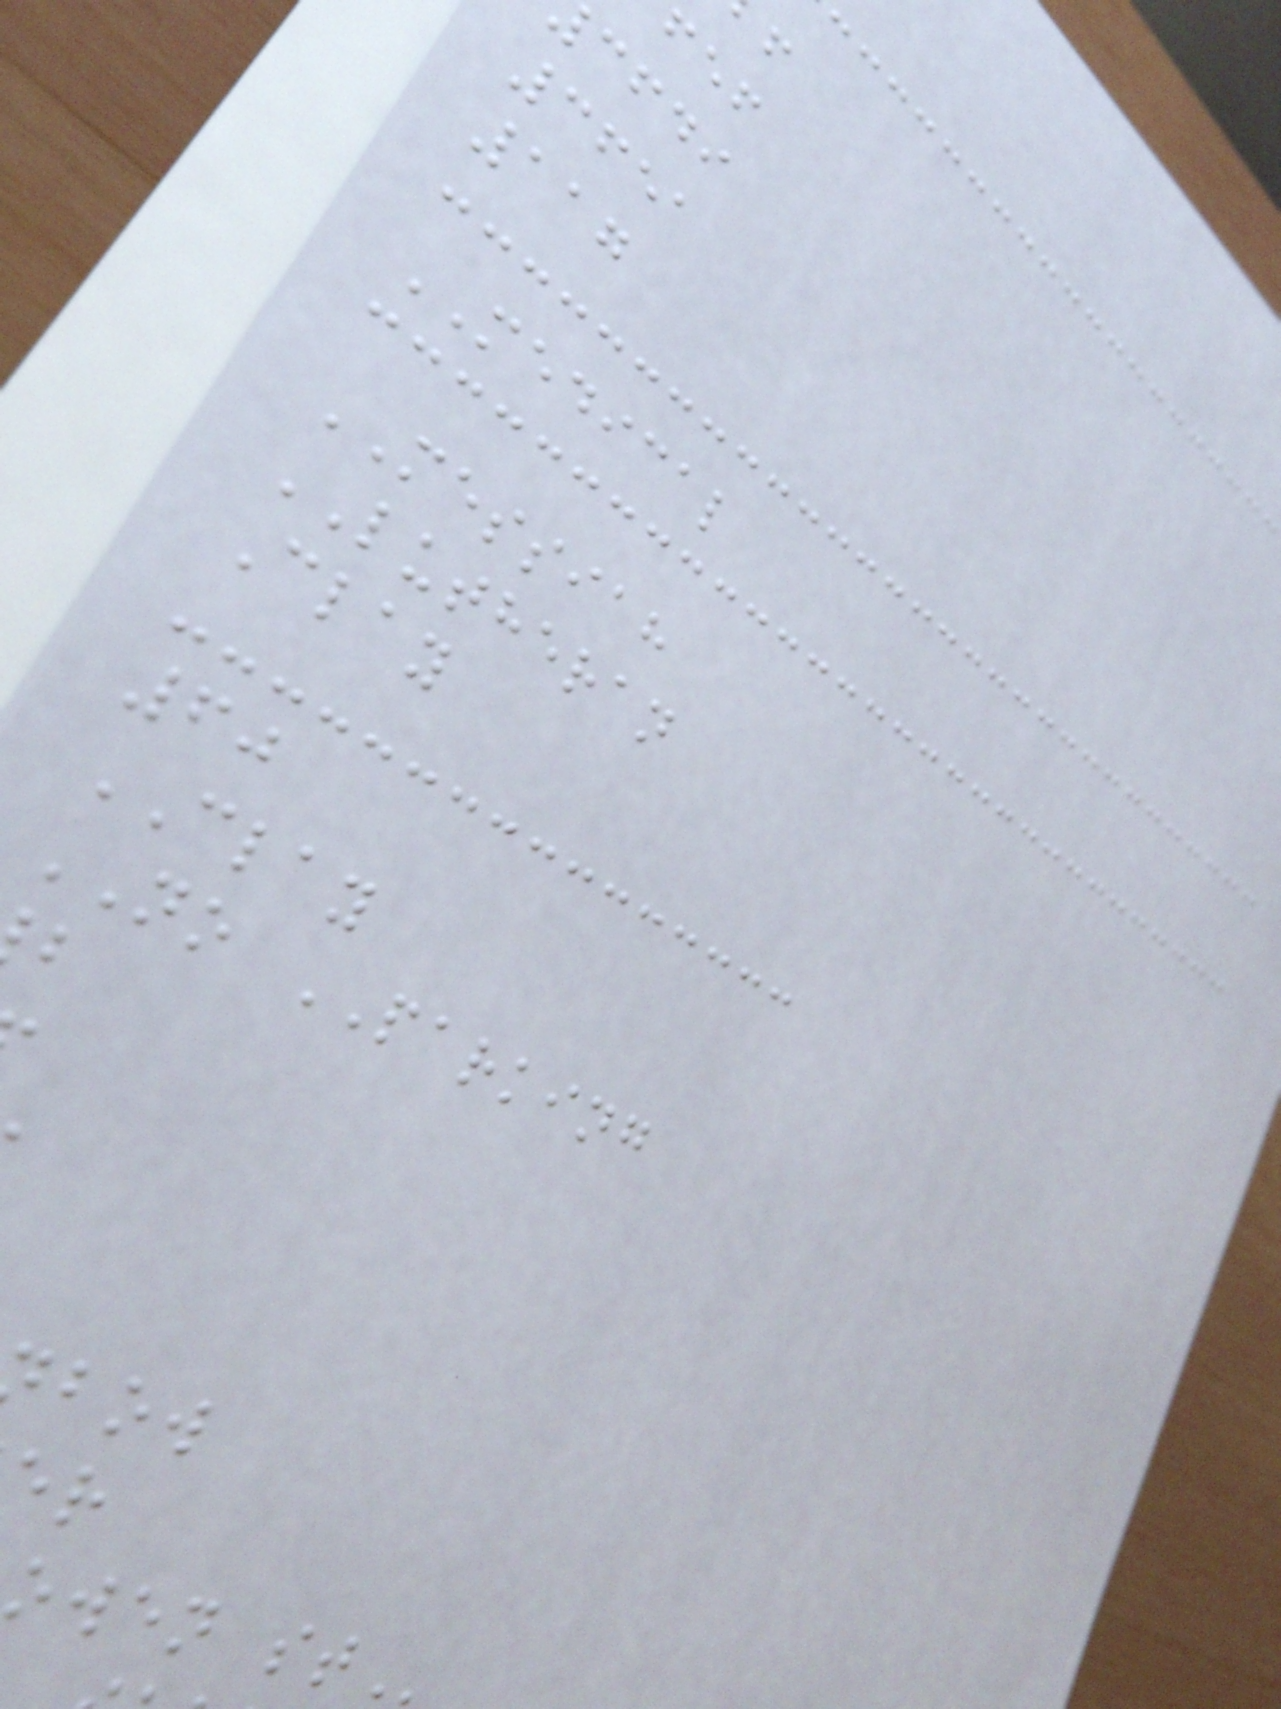cfdi
3651
117
MEDICAL
MESSIAH
LUTHERAN
Clay
60
CLAY
NO PARKING
owen
